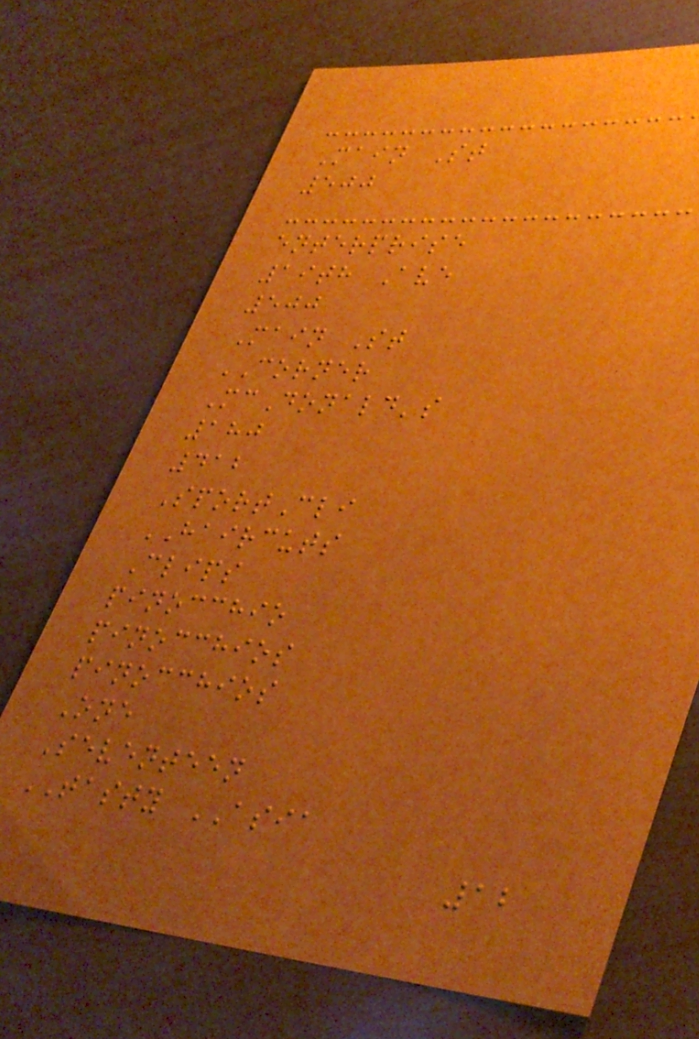Main St
500
enterprise
19th Ave
500
Main St
CORNER
McDonald's
180
412
SportCli
HAIRCUTS
Clips
pinocchio
pinocchios
pinocchios
One
Seventeen
TASTY ASIA
12
